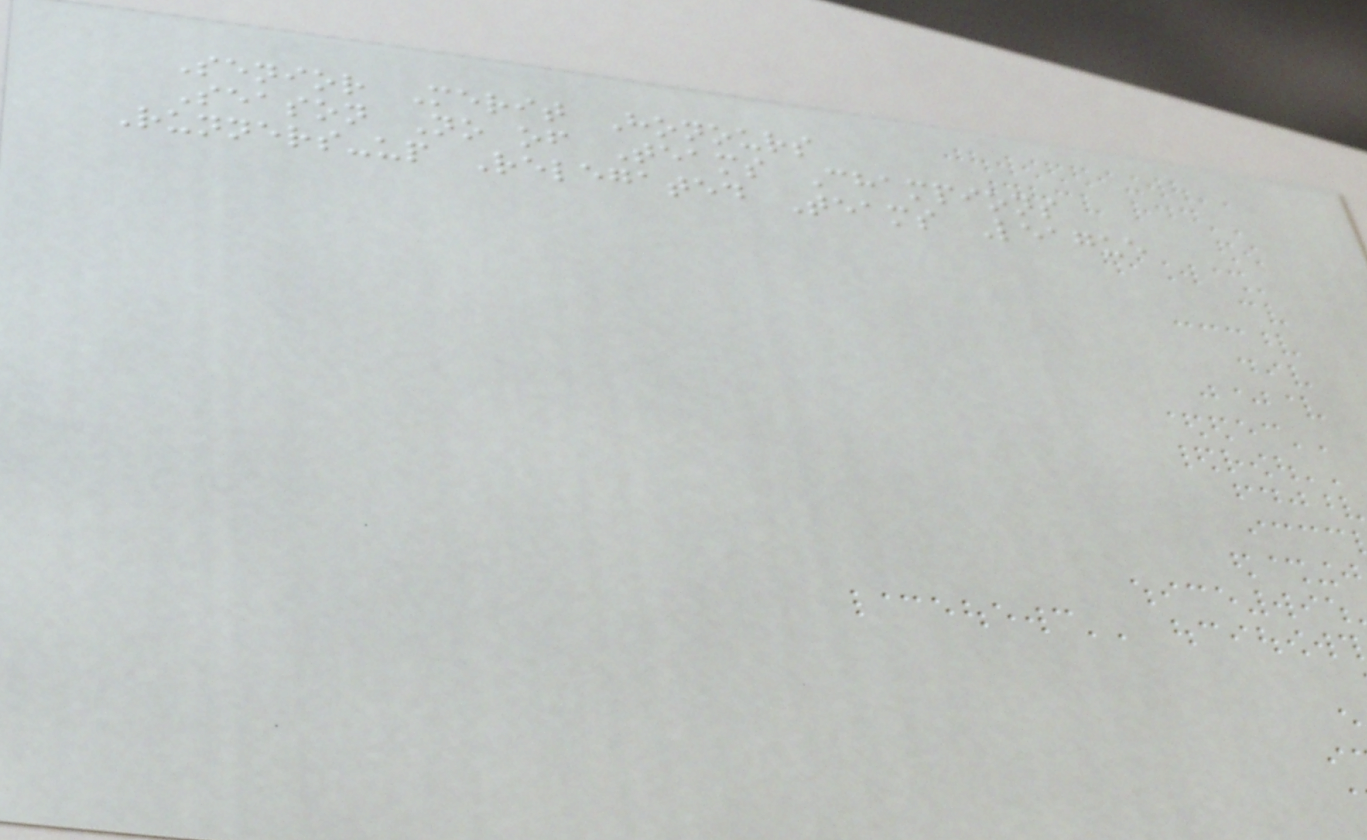Senior Merit Honours
Season No of Teams Champions
Runners-up Relegated Teams League
